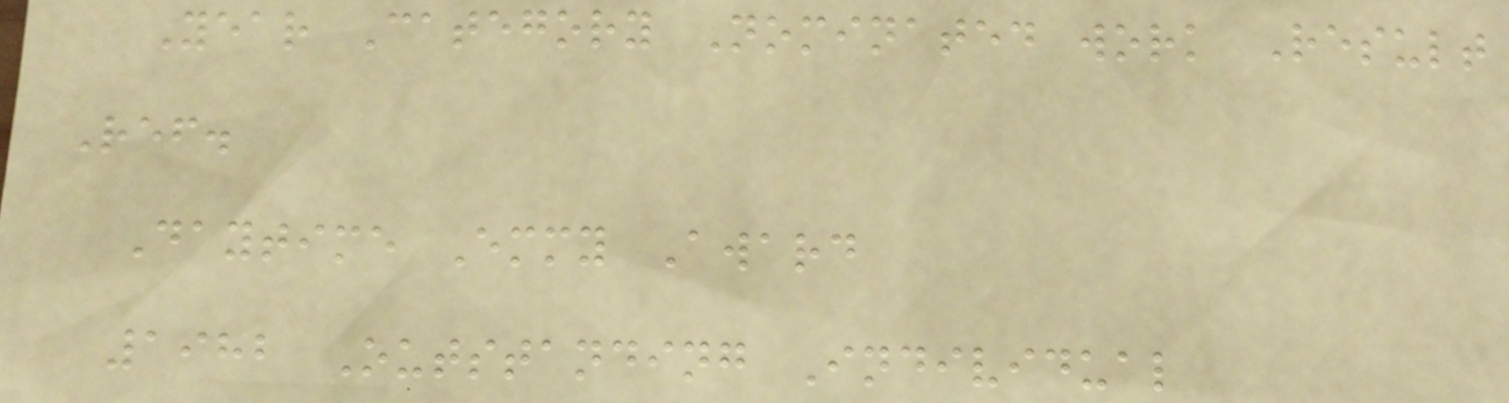Year Category Nominated work Result
Ref.
Daytime Emmy Award
1982 Outstanding Individual
